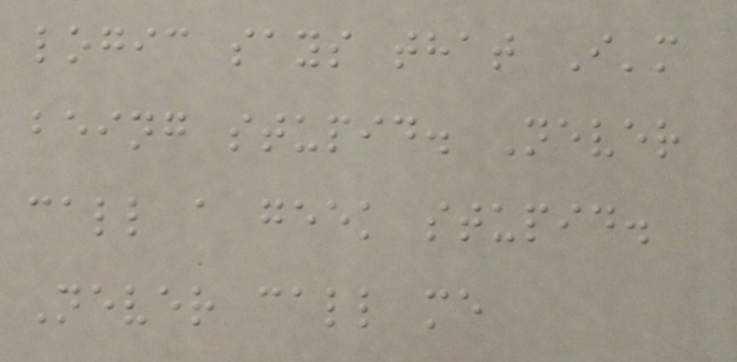logic says that I'm
being stupid. Never
call a geek stupid.
Never call me
